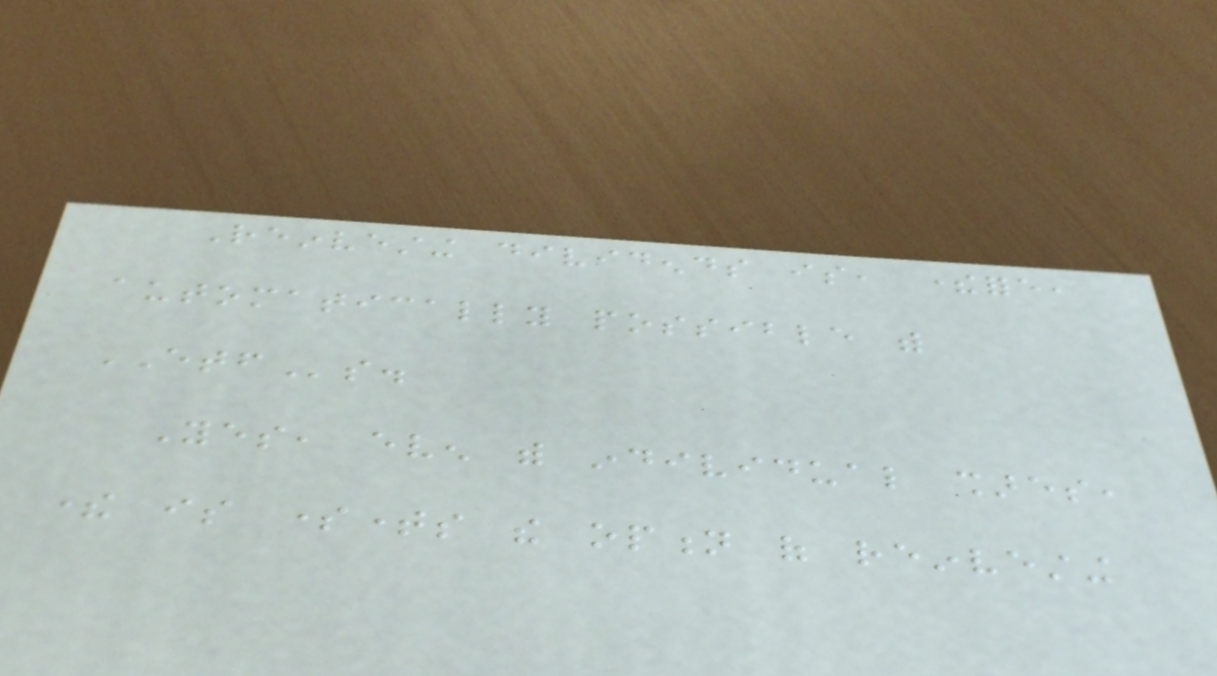Reinvesting dividends is, therefore,
automatically possible with
ETFs.
Yes, even with individual shares,
there is sometimes the option of reinvesting
